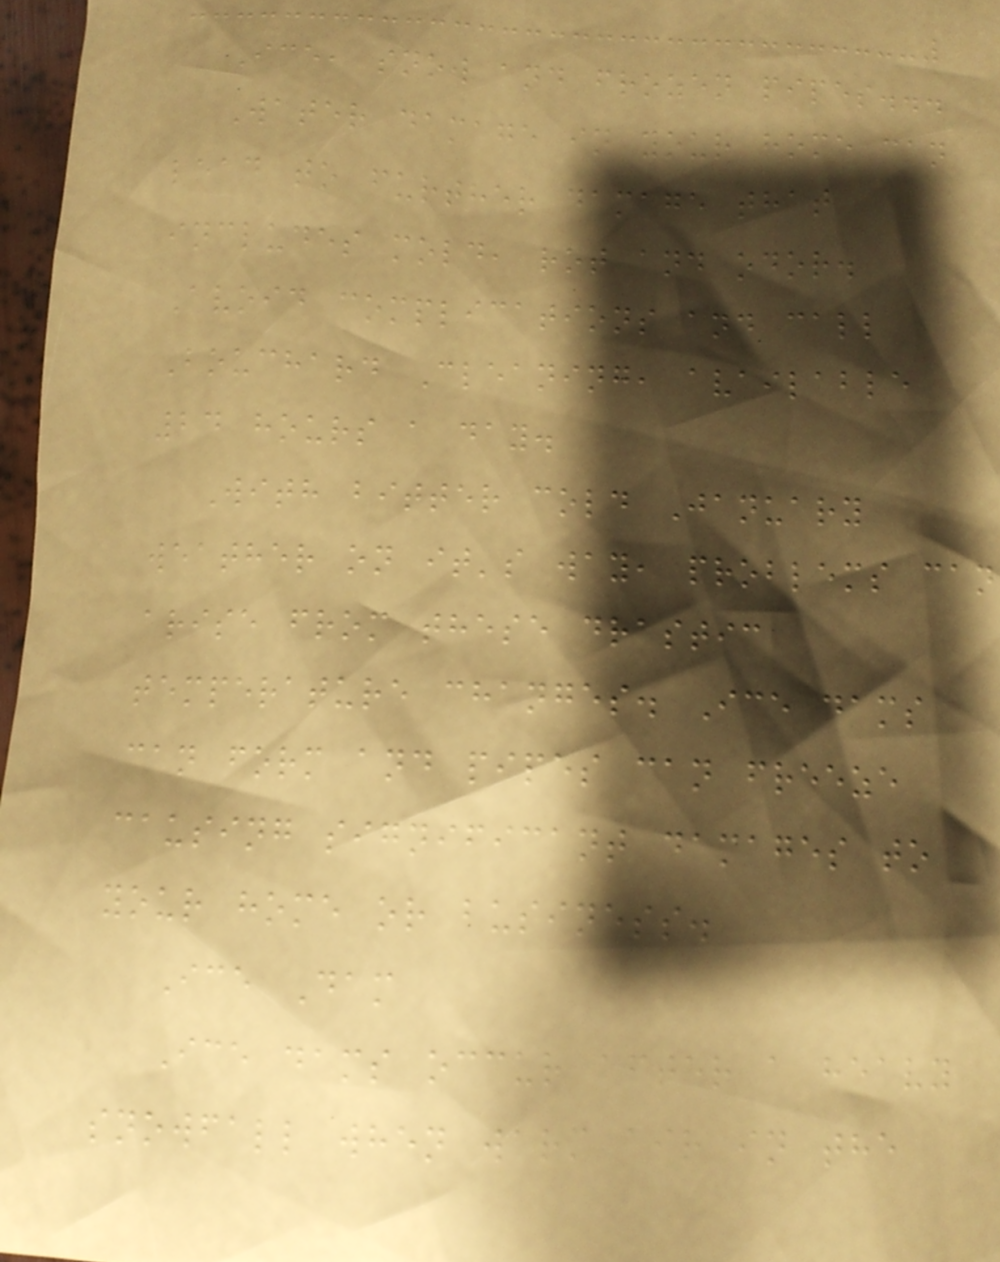Ice, snow and frozen pipes...
Water damage in your home can
lead to further damage that
includes mold, rot and odor.
Avoid complications and call
Bouchard Cleaning, available
24 hours a day.
With bitter cold January
weather on it's way, problems can
arise from these drastic
temperature changes. Ice dams
can form and pipes can freeze
causing significant damages to
your home or business.
Ice Dam
Ice dams occur after a heavy
snowfall when warm air in the
